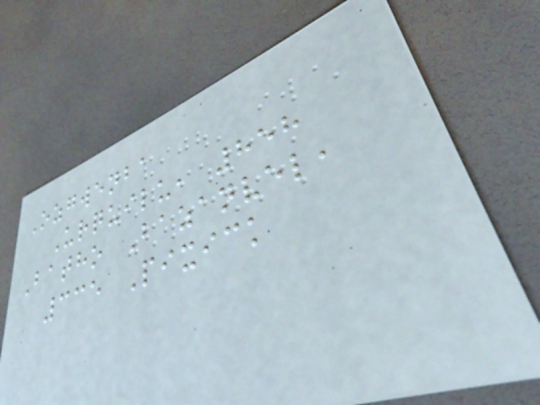Ozgwenba
Urquilu, 858
Batho Bazanvel,
335 Pixick
